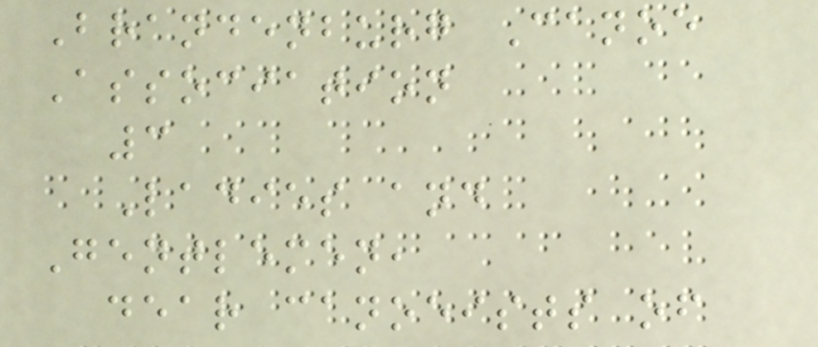Brandenburg Canoe
Association
3
Ladies and
Gentlemen,
dear canoeists of
